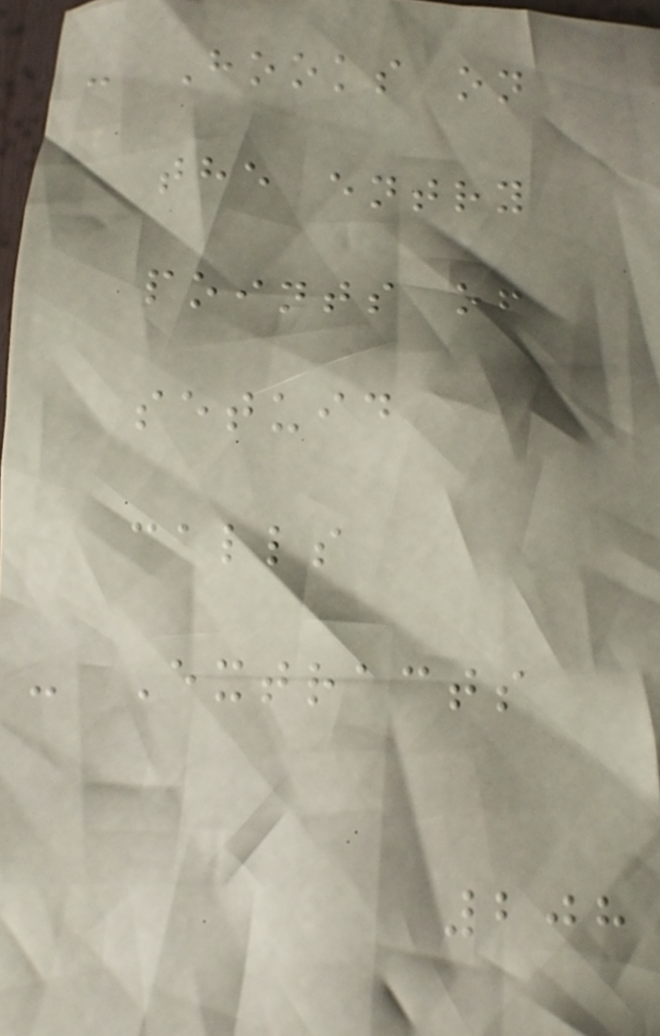- Hooks on
the entry
points of
setuid
calls
- Extracts
208
